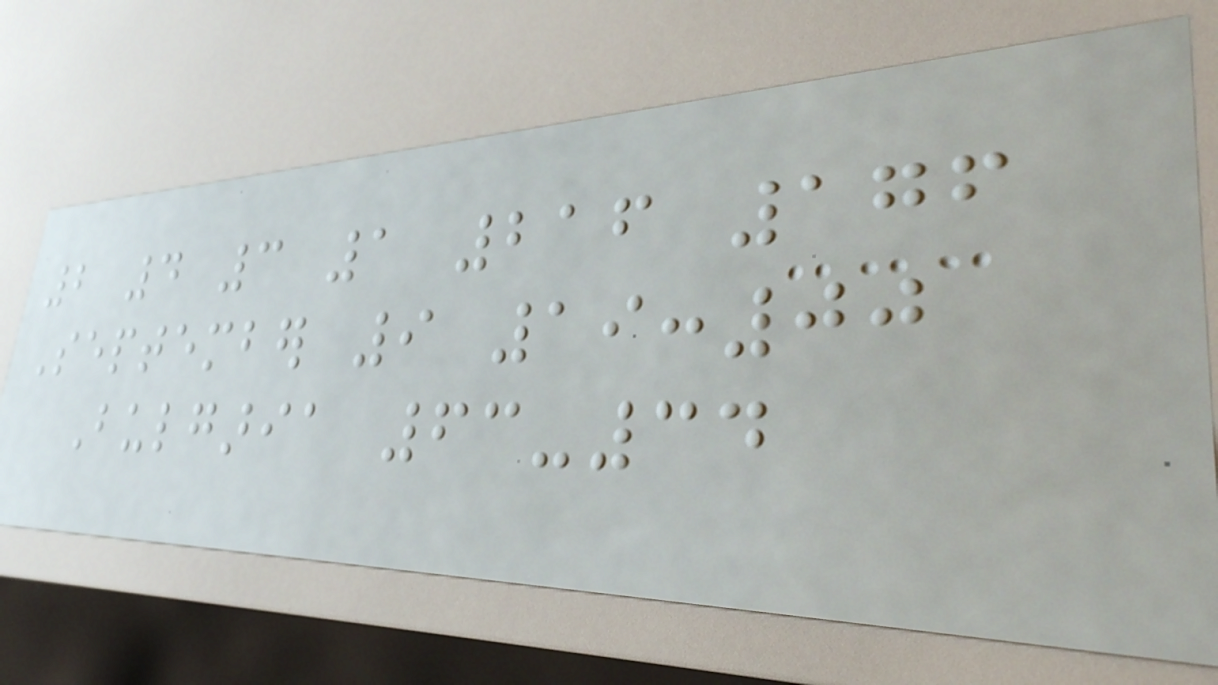2 4 3 1 216 176
September 9 19:00
Bulgaria 63-34
